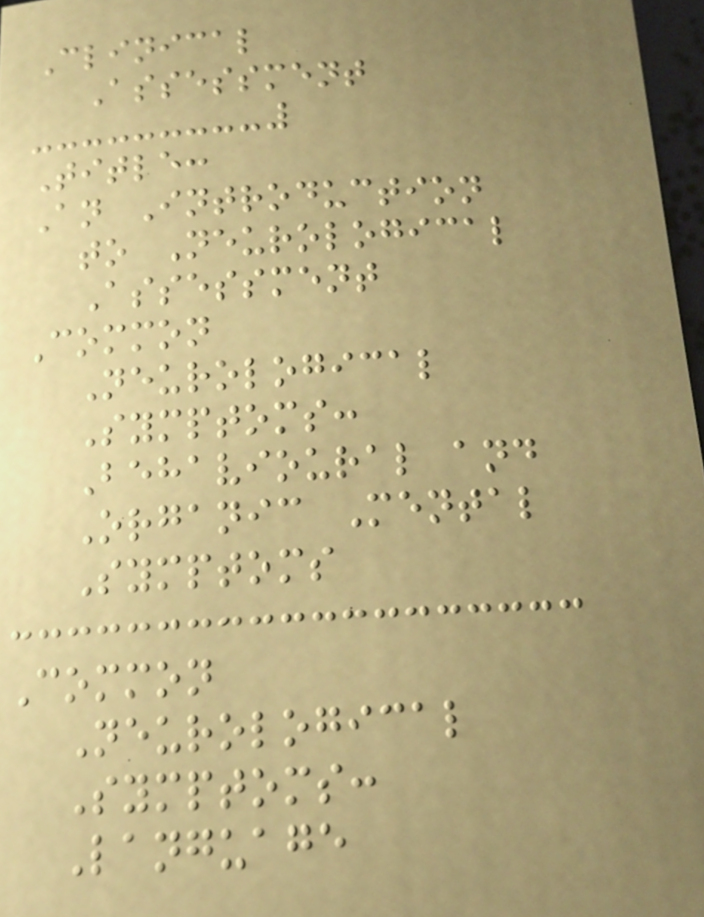Clinical
Assessment
Title:
An Introduction
to Neurological
Assessment
Common
Neurological
Symptoms:
Behavioural and
Organic Mental
Symptoms
Common
Neurological
Symptoms:
Language
